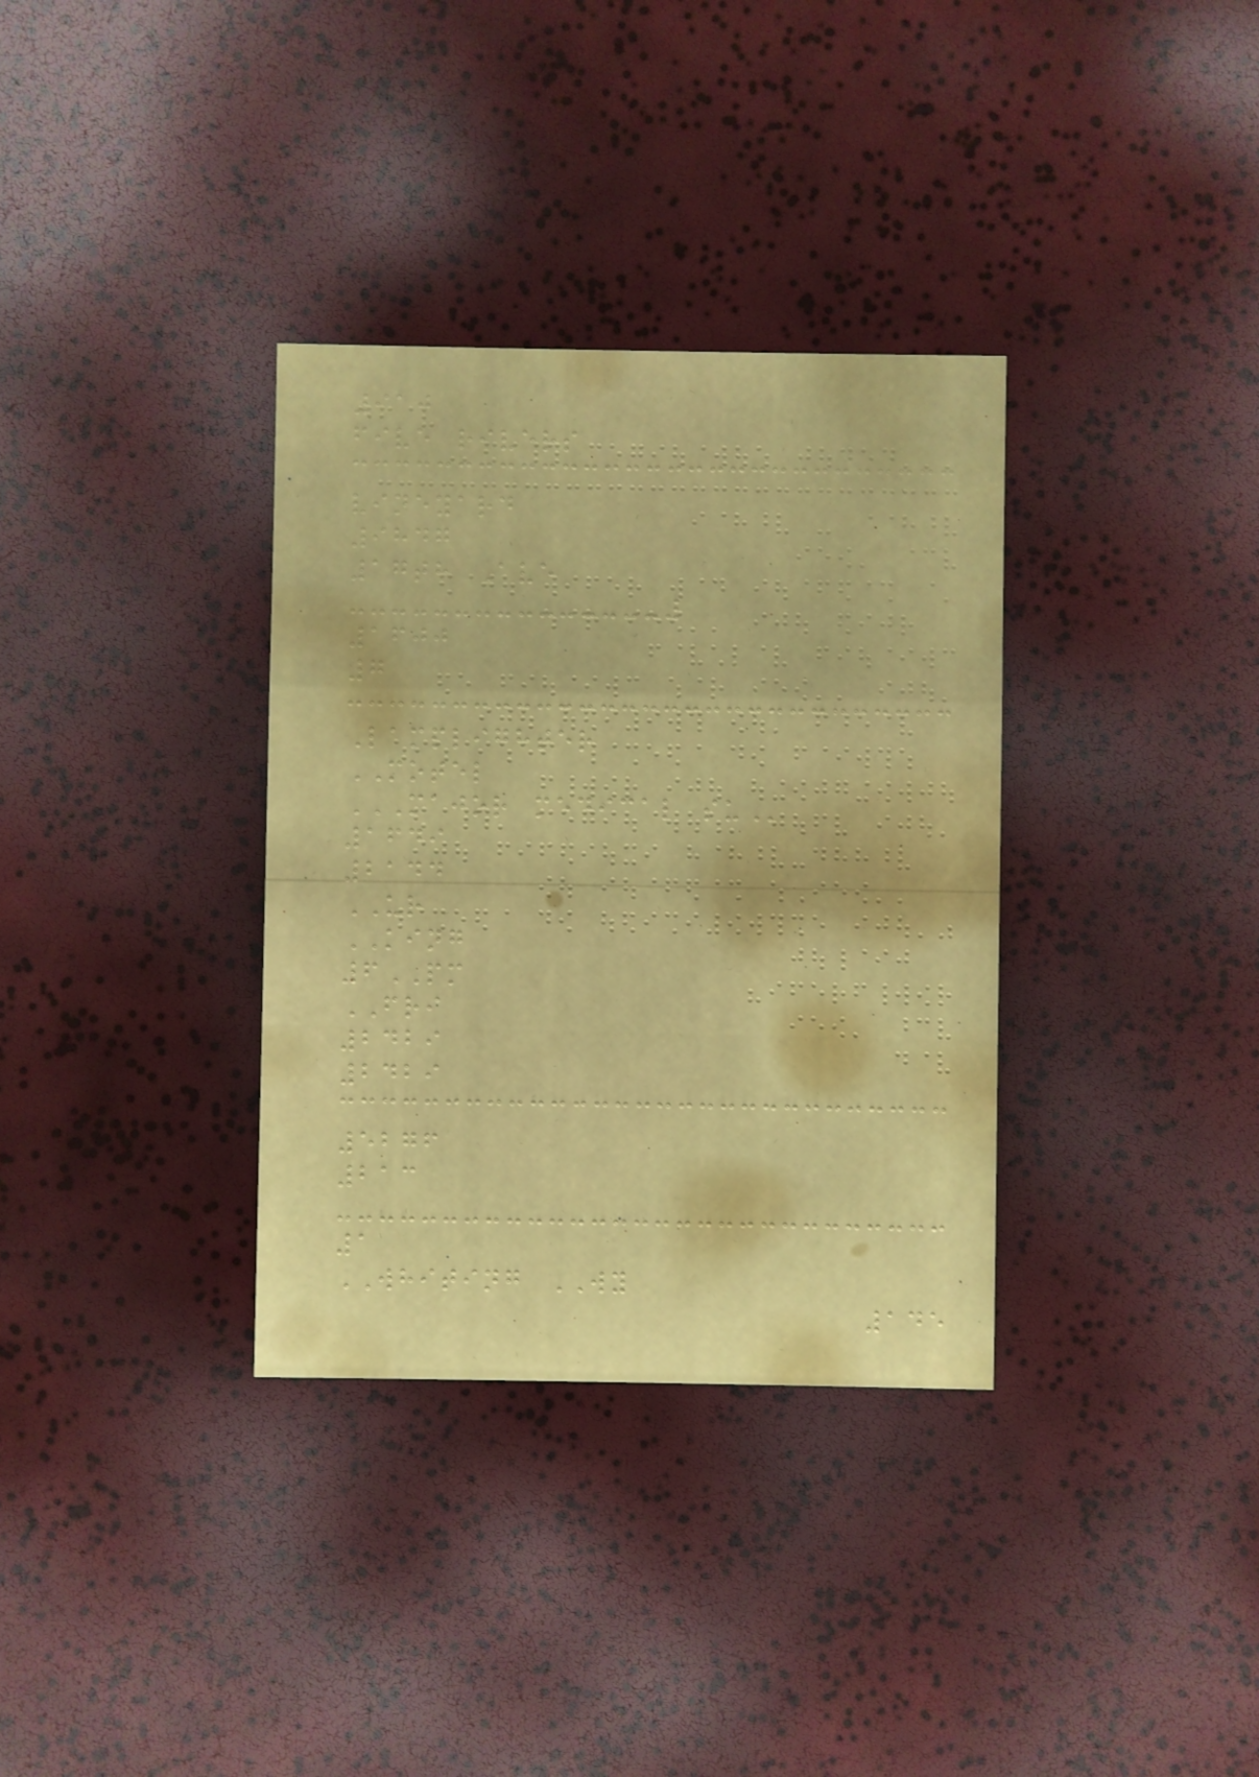910
five rivers
vineyard
9847
17th Ave
1600
7
Lamplighter
MOTEL
MAJOR MEDICAL SU
1649
2144
UR
KING
6PM
FRI
2429
2429
5276
213
1
WHITING WY
145
